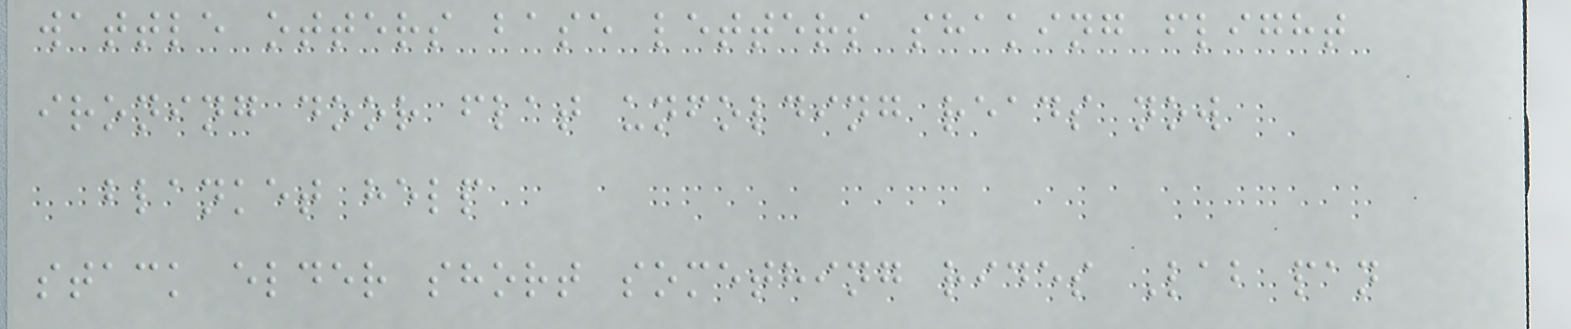wattle otters base letters shaking flight
ironing door flat unfolding reads now
blanket help
stack elder short something rides Lab pan
